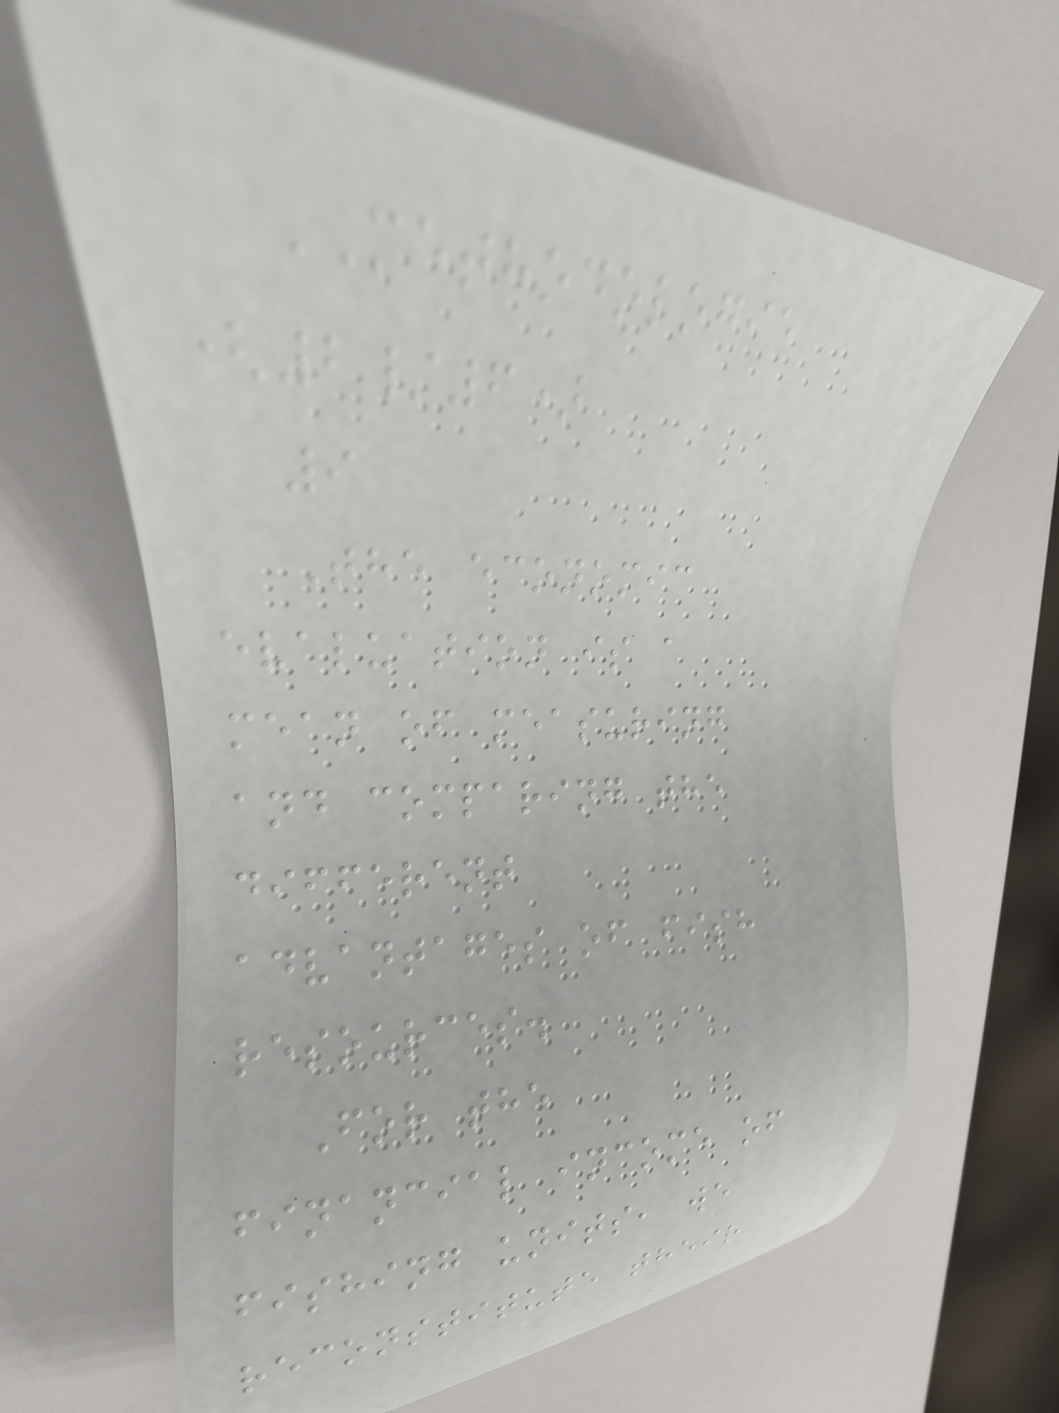METHODOLOGIE
(2/6)
9
The economic
evaluation is a
mean of measuring
and comparing the
different
advantages of fish
resources.
For the
financial income of
fishing units, we
reconstitute their
